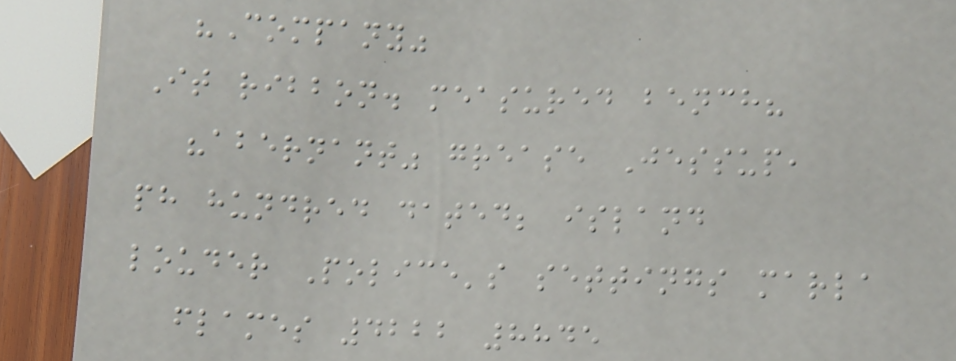"Company"
It ribbon. measured bench?
"abernant" grease Jessup,
ph hundred dated; island
louder Police's settings marla
flames 4222 8845
